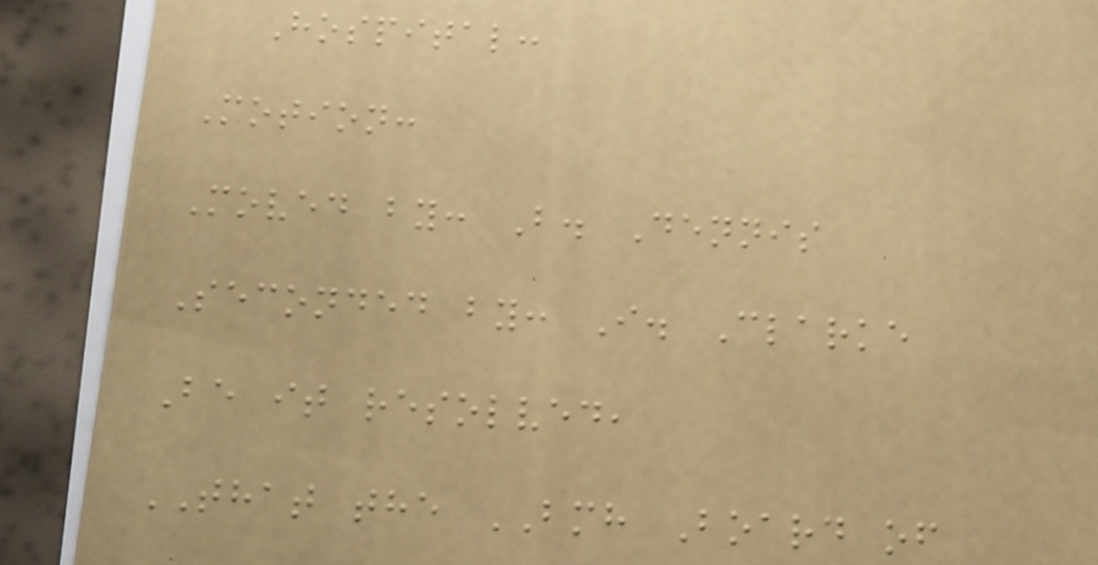Hospital:
Motion:
Moved by: B. Dennis
Seconded by: I. Clarke
Be it resolved,
THAT the BMH Board of
